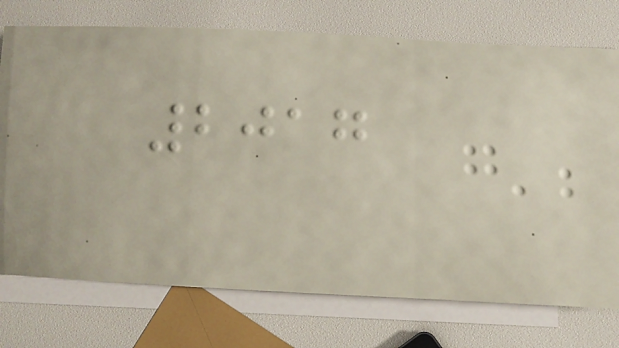2017
